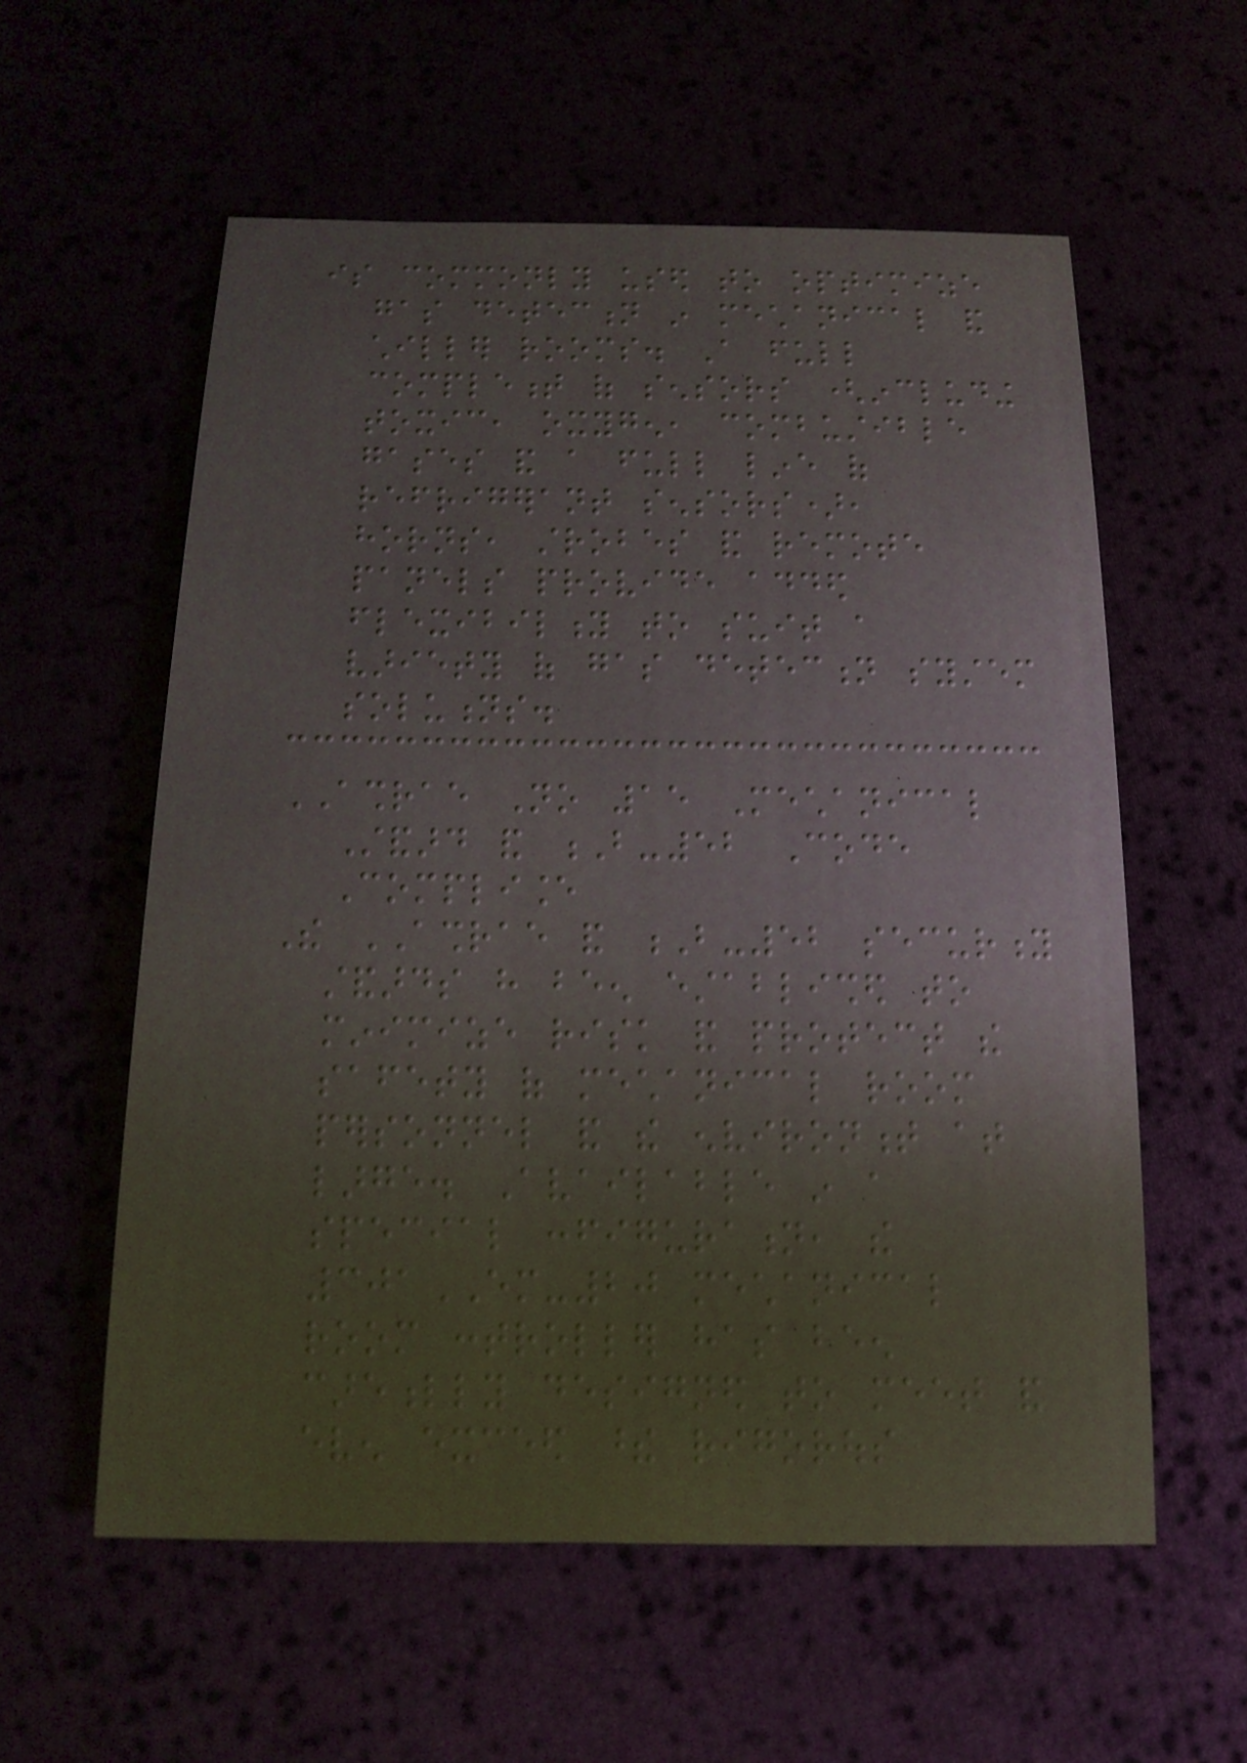is commonly used to optimize
gas detection in mechanical and
chiller rooms. A full
complement of sensors (including
toxic, oxygen, combustible
gases and a full line of
refrigerant sensors),
horns, strobes and remote
panels provide added
flexibility to suit a
variety of gas detection system
solutions.
ASHRAE No 15 Mechanical
Standard and B-52 Code
Compliance
The ASHRAE and B-52 security
standards have been established to
minimize risk and protect the
safety of mechanical room
personnel and the environment at
large. Available in a
special configuration, the
301EM-20 mechanical
room controller has been
carefully designed to meet and
even exceed these rigorous
